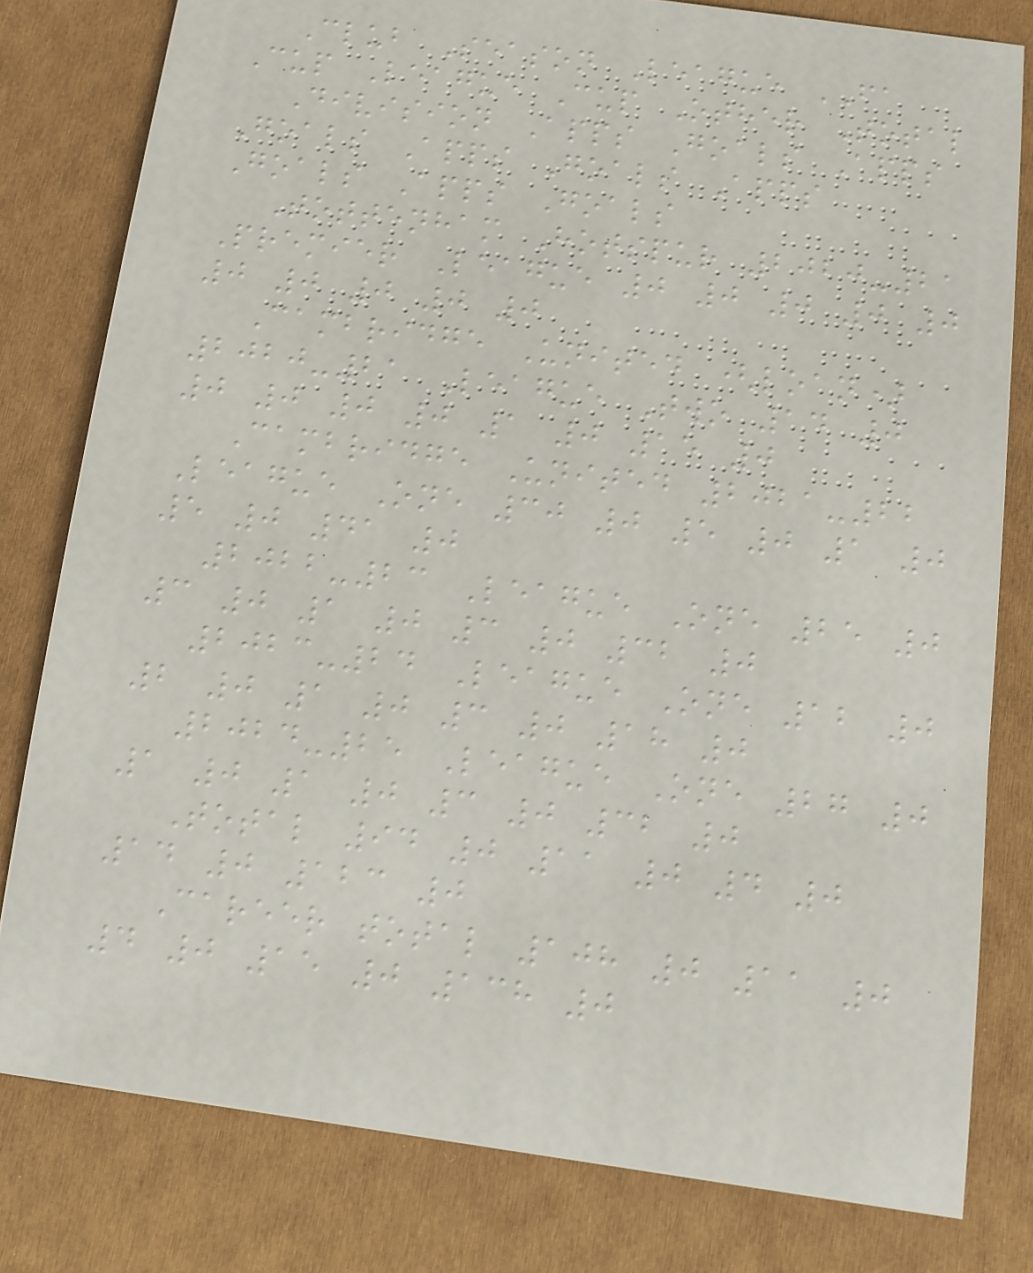Club Season League FA
Cup League Cup Other Total
Division Apps Goals Apps
Goals Apps Goals Apps
Goals Apps Goals
Tottenham Hotspur 2020-21
Premier League 0 0 0 0 0
0 0 0 0 0
Cambridge United (loan)
2020-21 League Two 14 0
0 0 0 0 1 0 15 0
Cambridge United 2021-22
League One 30 0 5 0 1 0
5 0 41 0
2022-23 League One 25 0
3 0 1 0 3 0 32 0
2023-24 League One 12 0
2 0 1 0 3 0 18 0
2024-25 League One 27 0
1 0 1 0 3 0 32 0
Total 94 0 11 0 4 0
14 0 123 0
Career total 108 0 11 0
4 0 15 0 138 0
